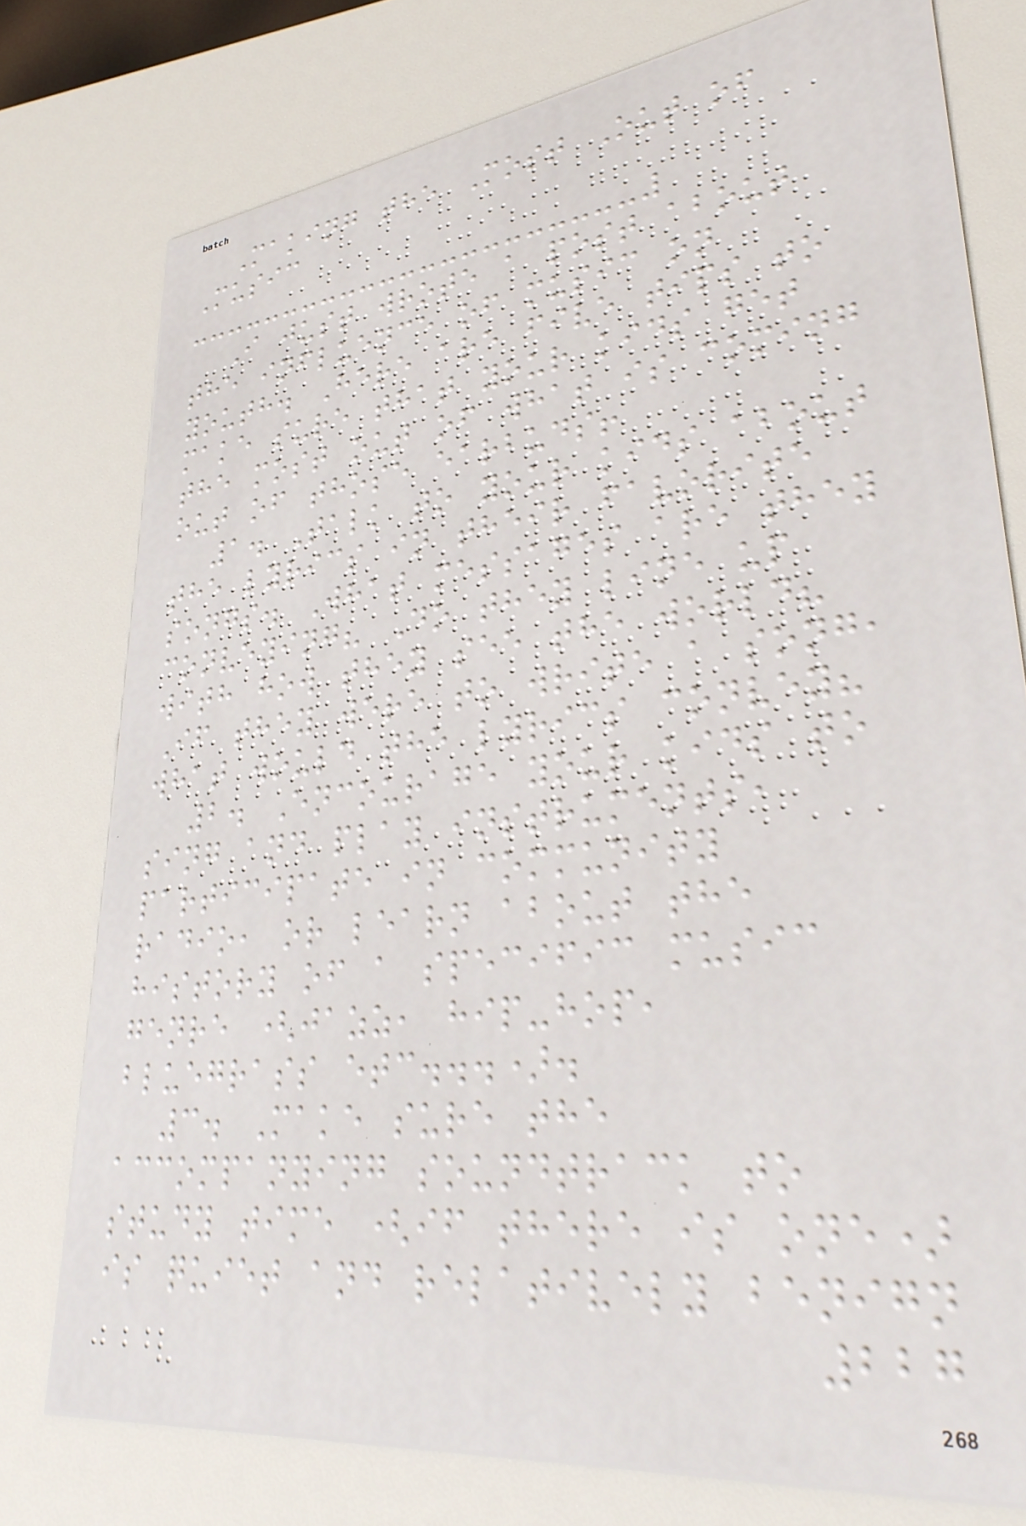Making the Most Out of
Music
I just wrote a post about
the influence of music on
youth. Here are five tips to
make sure that your kids get
the most out of what is coming
out of those earbuds!
1. Talk to your kids about
the lyrics in their favorite
songs. What messages are they
conveying? Do they line up
with how they see the world?
If they were to write a song,
what would the lyrics convey?
2. Encourage your kids to
sing and play instruments,
participate in community
radio, or learn about the
history of a specific music
genre (jazz, hip-hop,
bluegrass etc...).
3. Make sure the
accompanying soundtrack to
study time (if there is one)
is quiet and relatively benign
227
